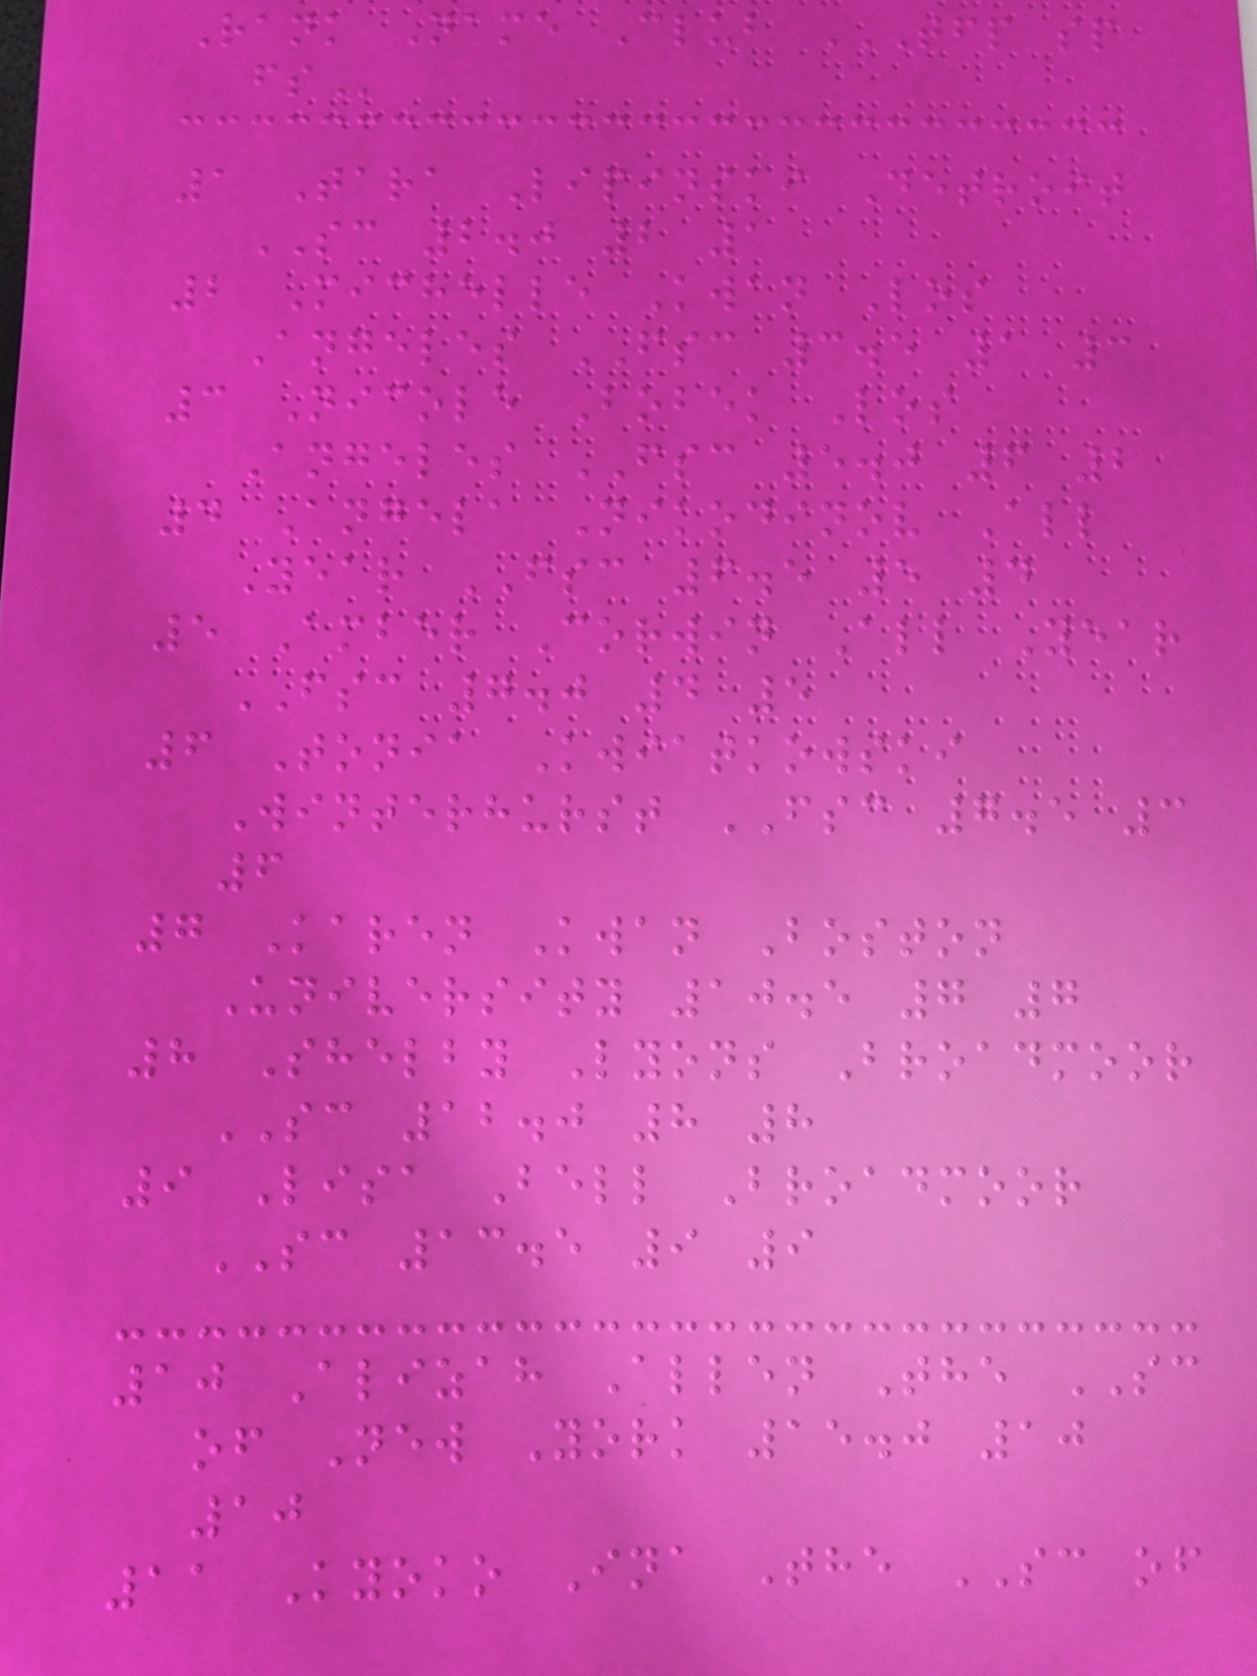Rank Name Club TFP SP
FS
1 Tara Lipinski Detroit
SC 2.0 2 1
2 Michelle Kwan Los
Angeles FSC 3.5 1 3
3 Nicole Bobek Los
Angeles FSC 5.0 6 2
4 Angela Nikodinov All
Year FSC 6.5 5 4
5 Amber Corwin All Year
FSC 7.0 4 5
6 Tonia Kwiatkowski
Winterhurst FSC 7.5 3
6
7 Karen Kwan Boston
University 10.5 7 7
8 Shelby Lyons Broadmoor
SC 12.0 8 8
9 Lisa Bell Broadmoor
SC 13.5 9 9
10 Alizah Allen The SC
of New York 15.0 10
10
11 Kyoko Ina The SC of
